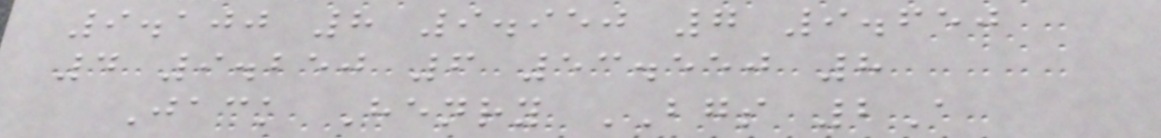9.100 8 9.950 7 9.650
4 9.250 6 53.550 8
Jack Henry BGS 2A
